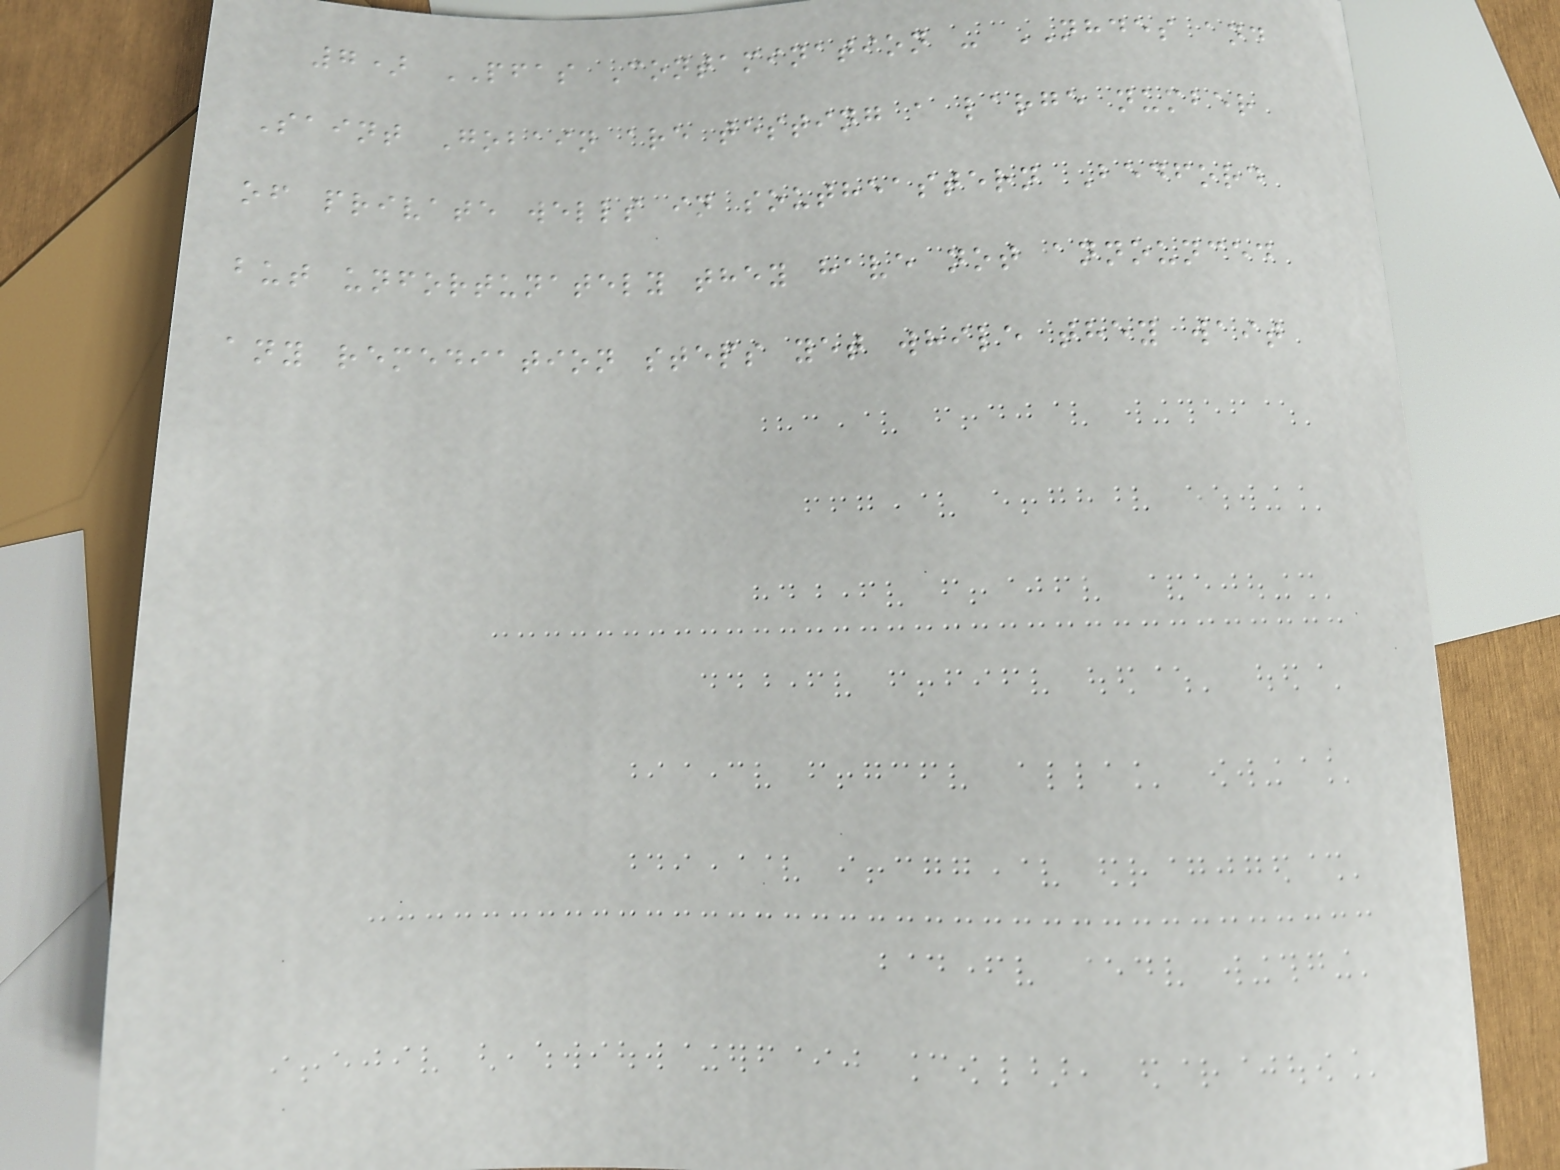7) PFAS Contamination - NHDES and
Saint Gobain are testing a large number
of private wells in southeastern Bedford
but unfortunately they have not announced
any remediation steps yet while they wait
